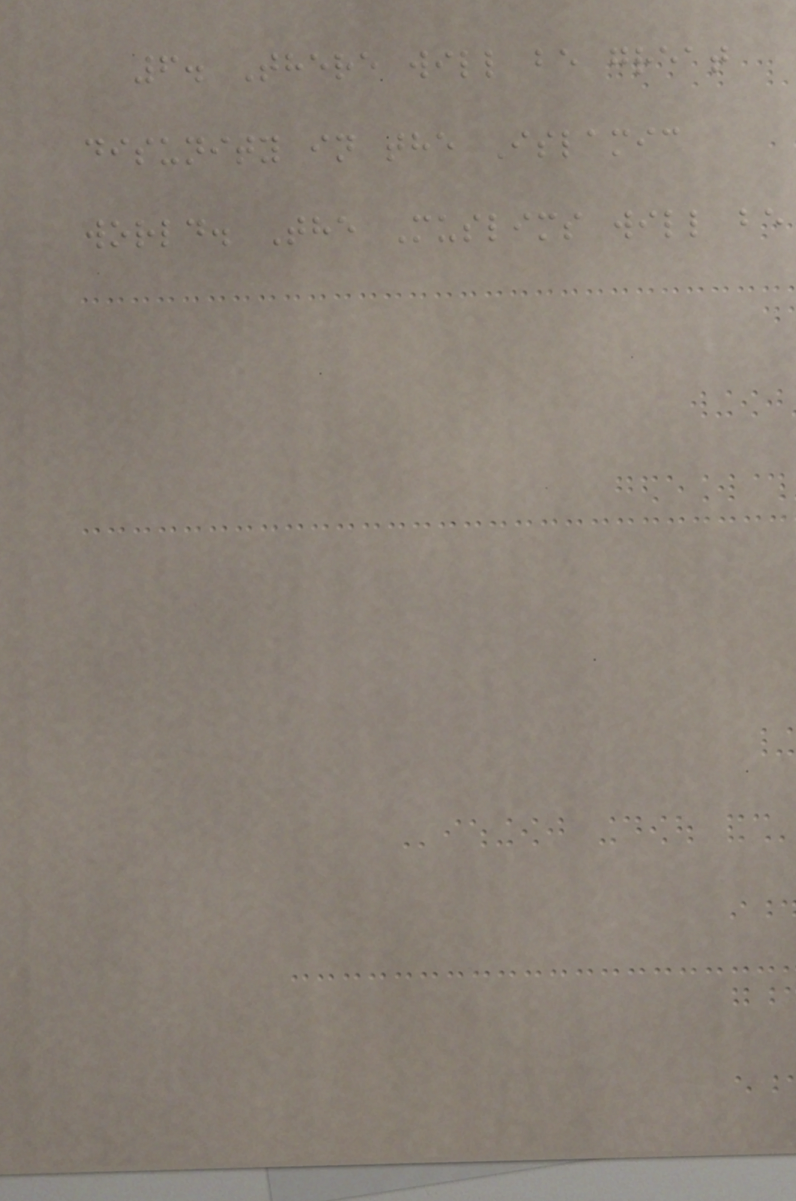6. There will be great
disunity in the Islamic
world. The Muslims will be
